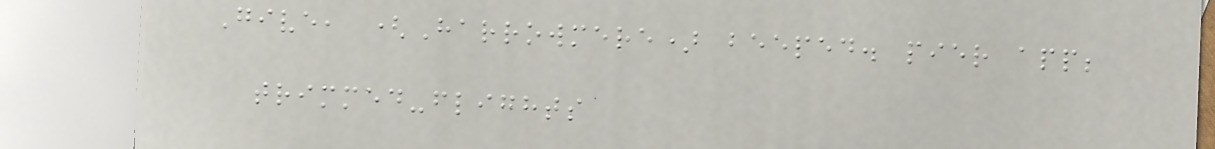Give, (Harrowmere) beeped. pier app;
trimmed-flights
